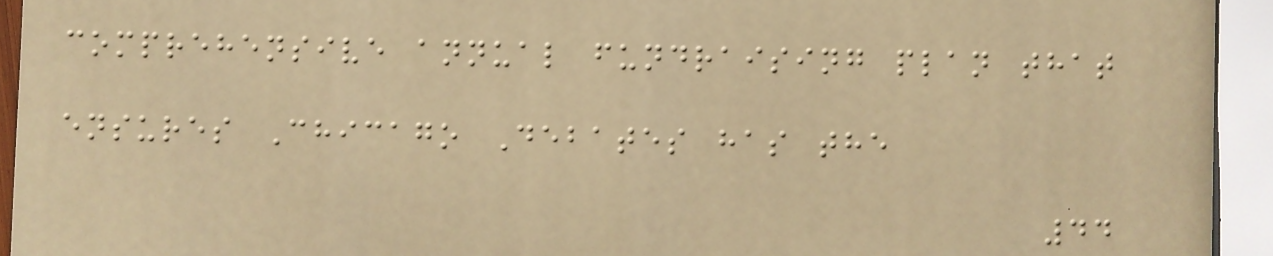comprehensive annual fundraising plan that
ensures Chicago Debates has the
44
